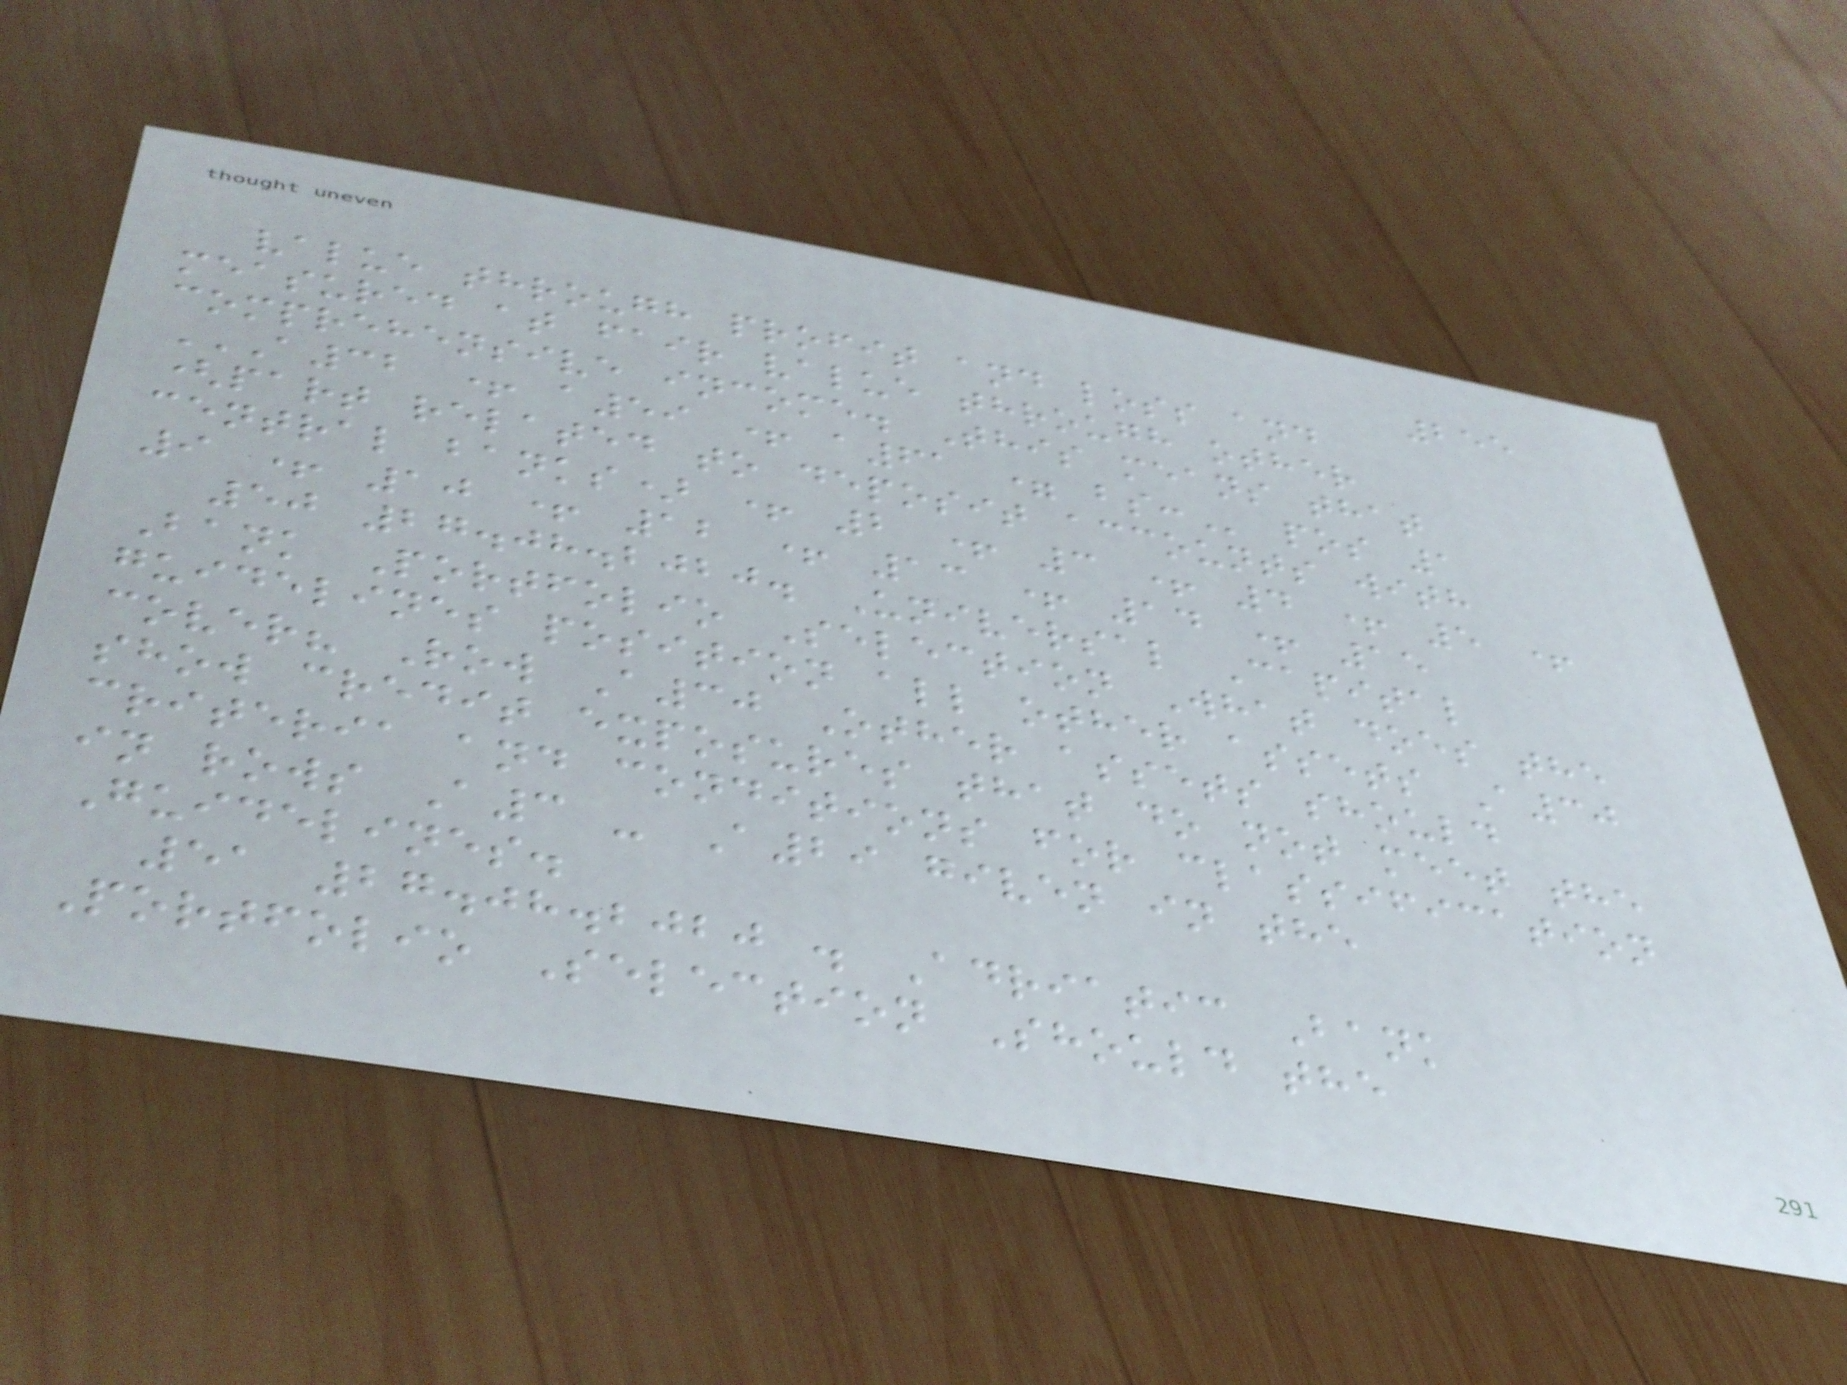255
value through profit and loss and
measured at fair value through other
comprehensive income. This means that
A32 + A59 + A61 = BS: pos 1
(part related to deposit accounts with
central banks) + 2 + 3 + 4 + 5 +
9 + 10 + 12 + 13 + 14 + 15
50 27.08.2020. Universal Capital
Bank Portfolio Selection What does the
guidelines position all other assets A30
cover? Row A30 Other assets should
show credit exposures that do not meet the
criteria and conditions for classification
in rows A3 - A29 given in the
Guidelines.
51 27.08.2020 . Adriatic Bank
Portfolio Selection Should the
